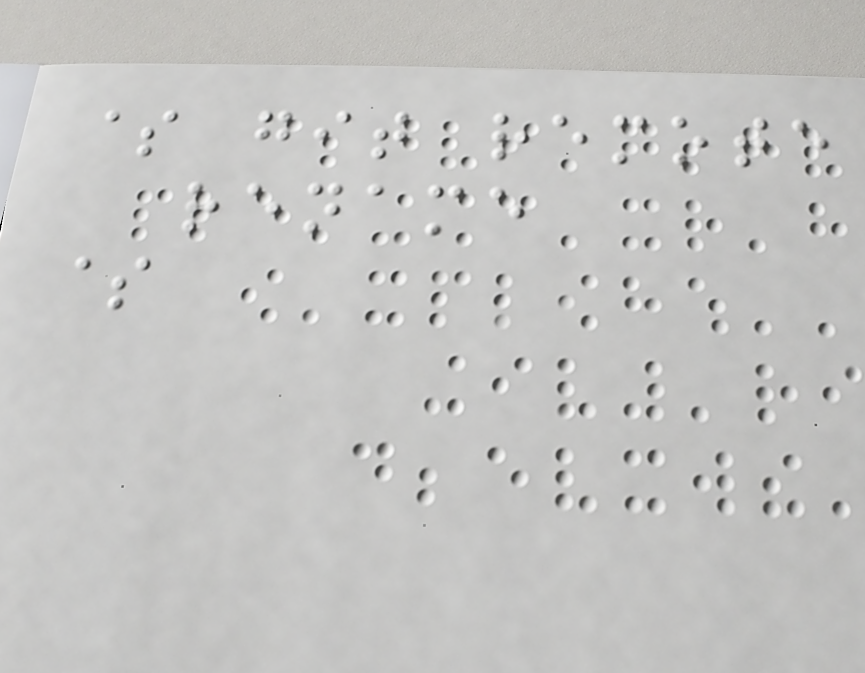$ git remote
rename
$
